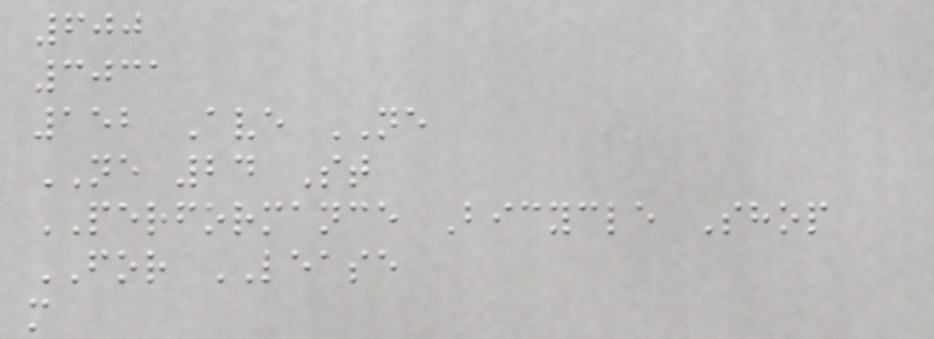600
3031
152 Ave NE
NE 24 St
PERFORMANCE Bicycle Shop
FOR LEASE
m
